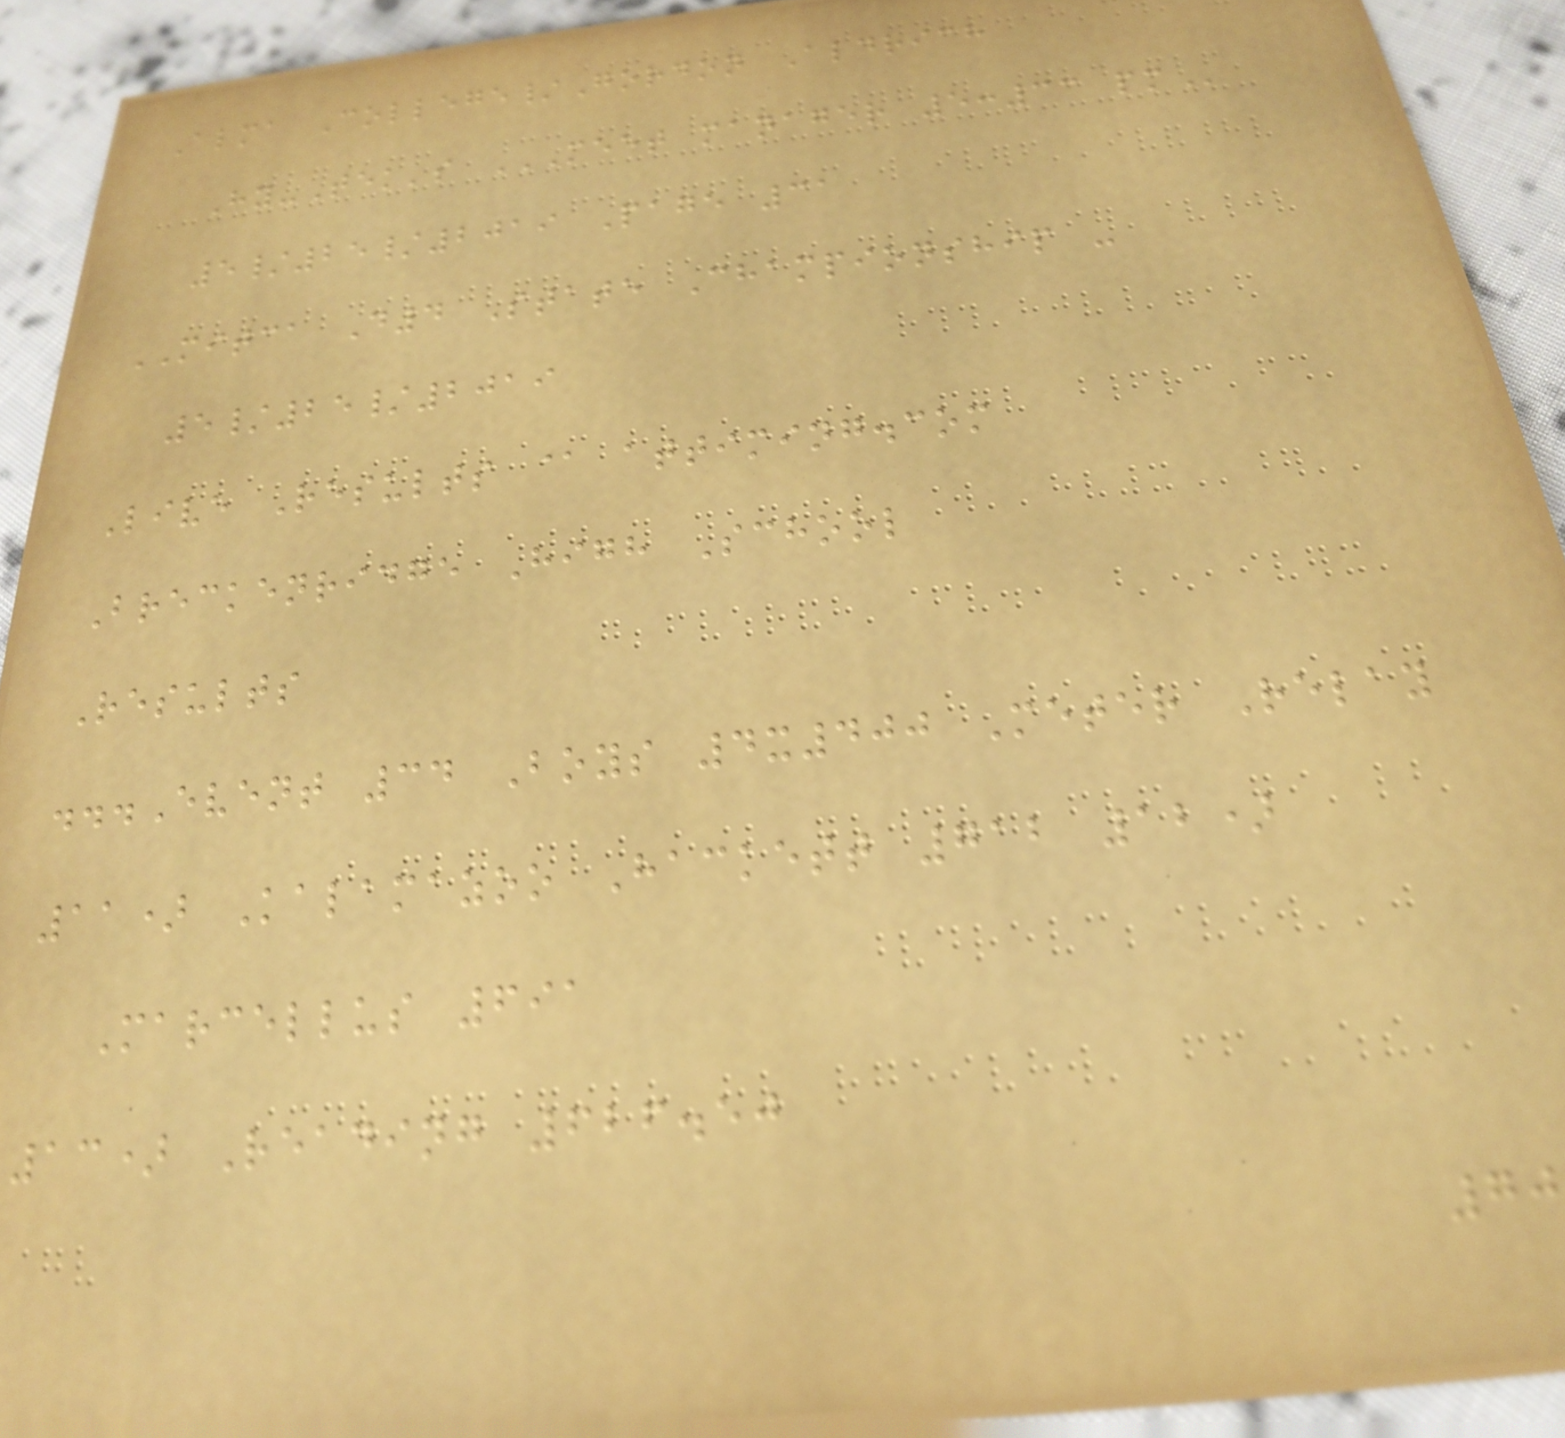Alma College/Gordon Aldrich
Hy-Tek's MEET MANAGER 5:33 PM
5/25/2019 Page 31
MITCA D4 State Championship -
5/25/2019
Live Results @ attiming.com
Breckenridge High School
Results
...Event 34 Boys 4x400 Meter Relay
11) Kalamazoo Hackett 712 12)
Marcellus 691
13) Reading 626.50
70
